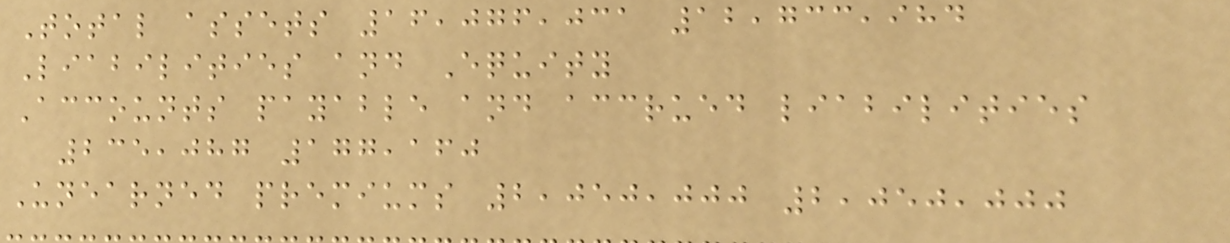Total assets 16,076,031 12,733,984
Liabilities and Equity
Accounts payable and accrued liabilities
235,087 177,160
Unearned premiums 2,050,000 2,050,000
